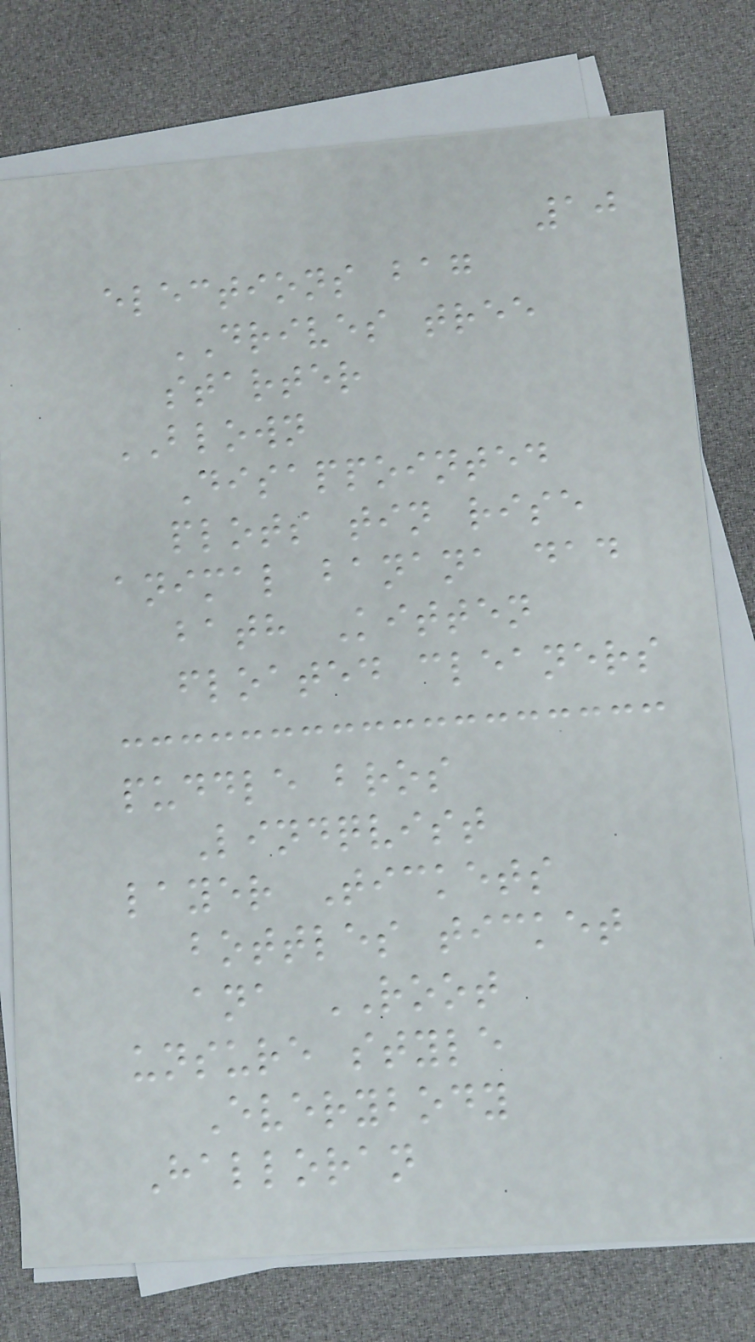10
elections bag
DRIVES tree
starter
BLOWN
Disappointed
plots tin rise
animal banana dad
bath Kitten
floated cleaners
puddle bros
Lindqvist
layer Tickets
bottles ticket
ana ROOT
unsure style
Everybody
Halloran
